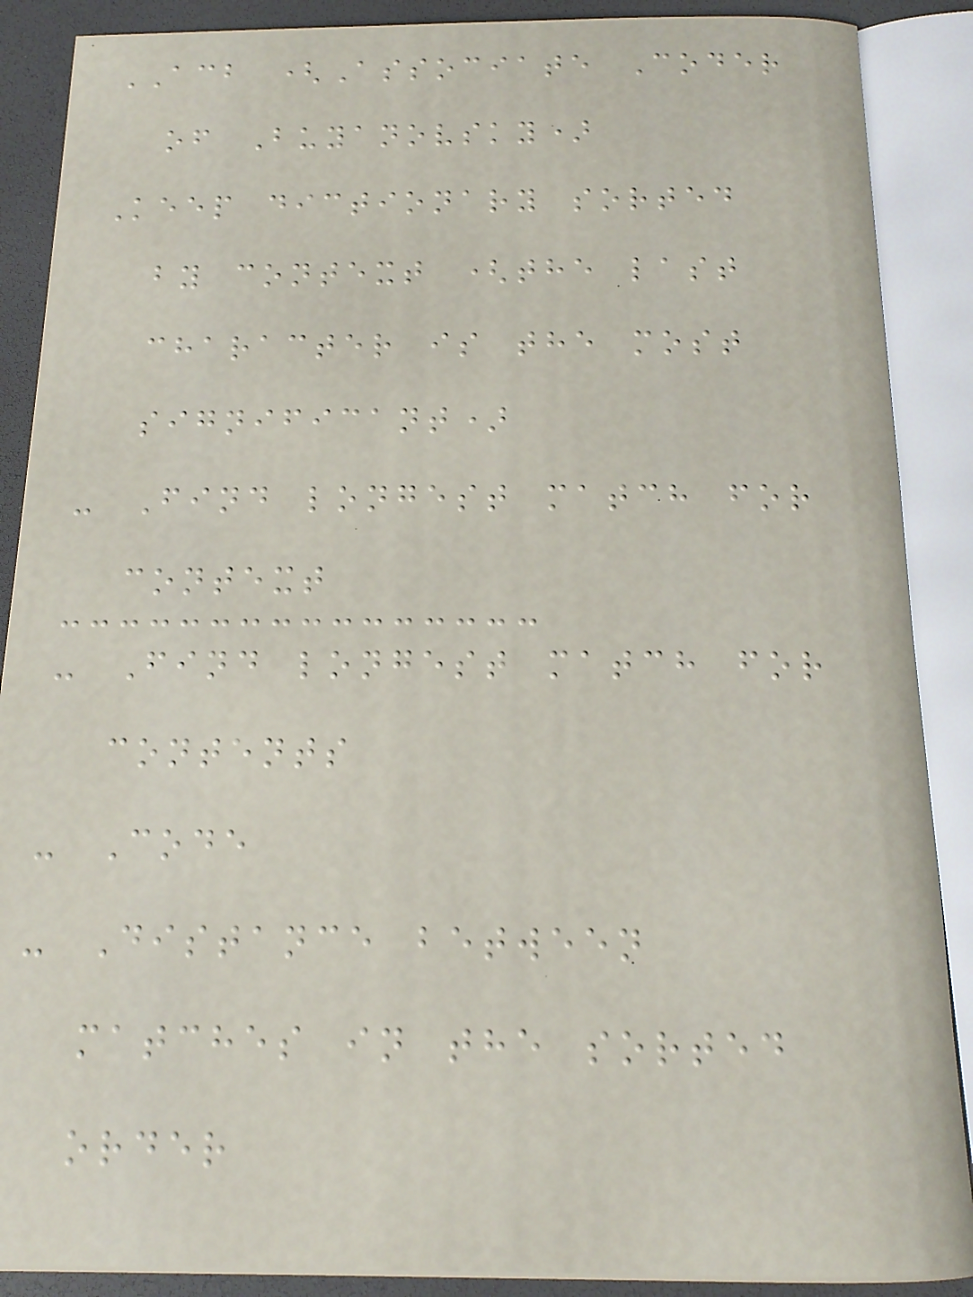ACB (Associate Coder
of Buyanovsky)
Keep dictionary sorted
by context (the last
character is the most
significant)
- Find longest match for
context
- Find longest match for
contents
- Code
- Distance between
matches in the sorted
order
